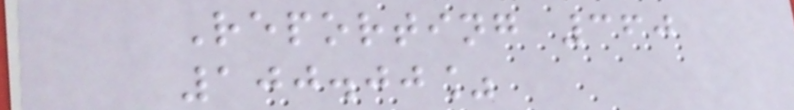Reporting 360
100.00%
